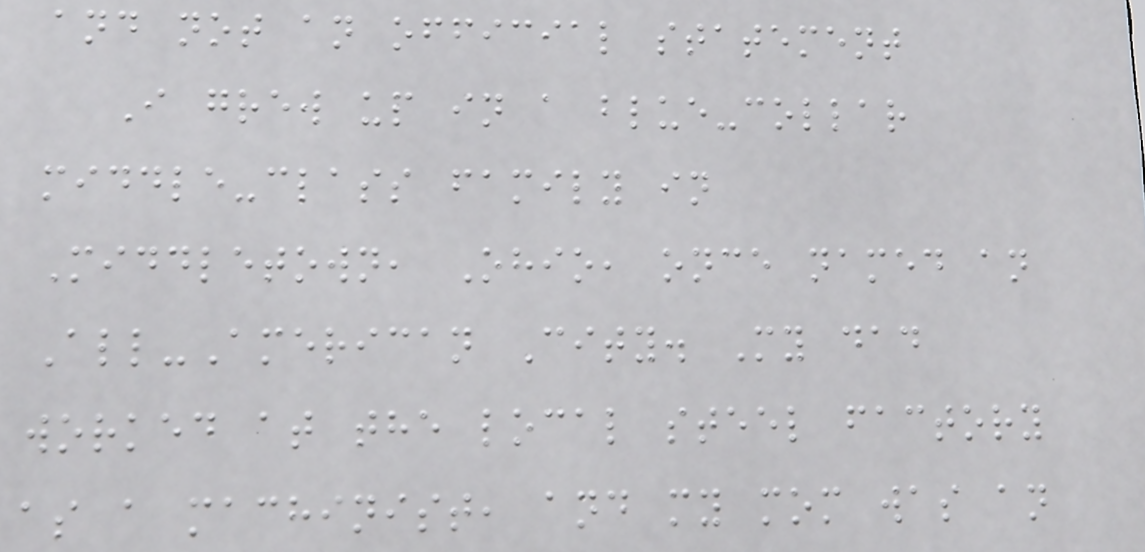and not an official statement
I grew up in a blue-collar
middle-class family in
Middletown, Ohio, once named an
All-American City. My dad
worked at the local steel factory
as a machinist, and my mom was an
